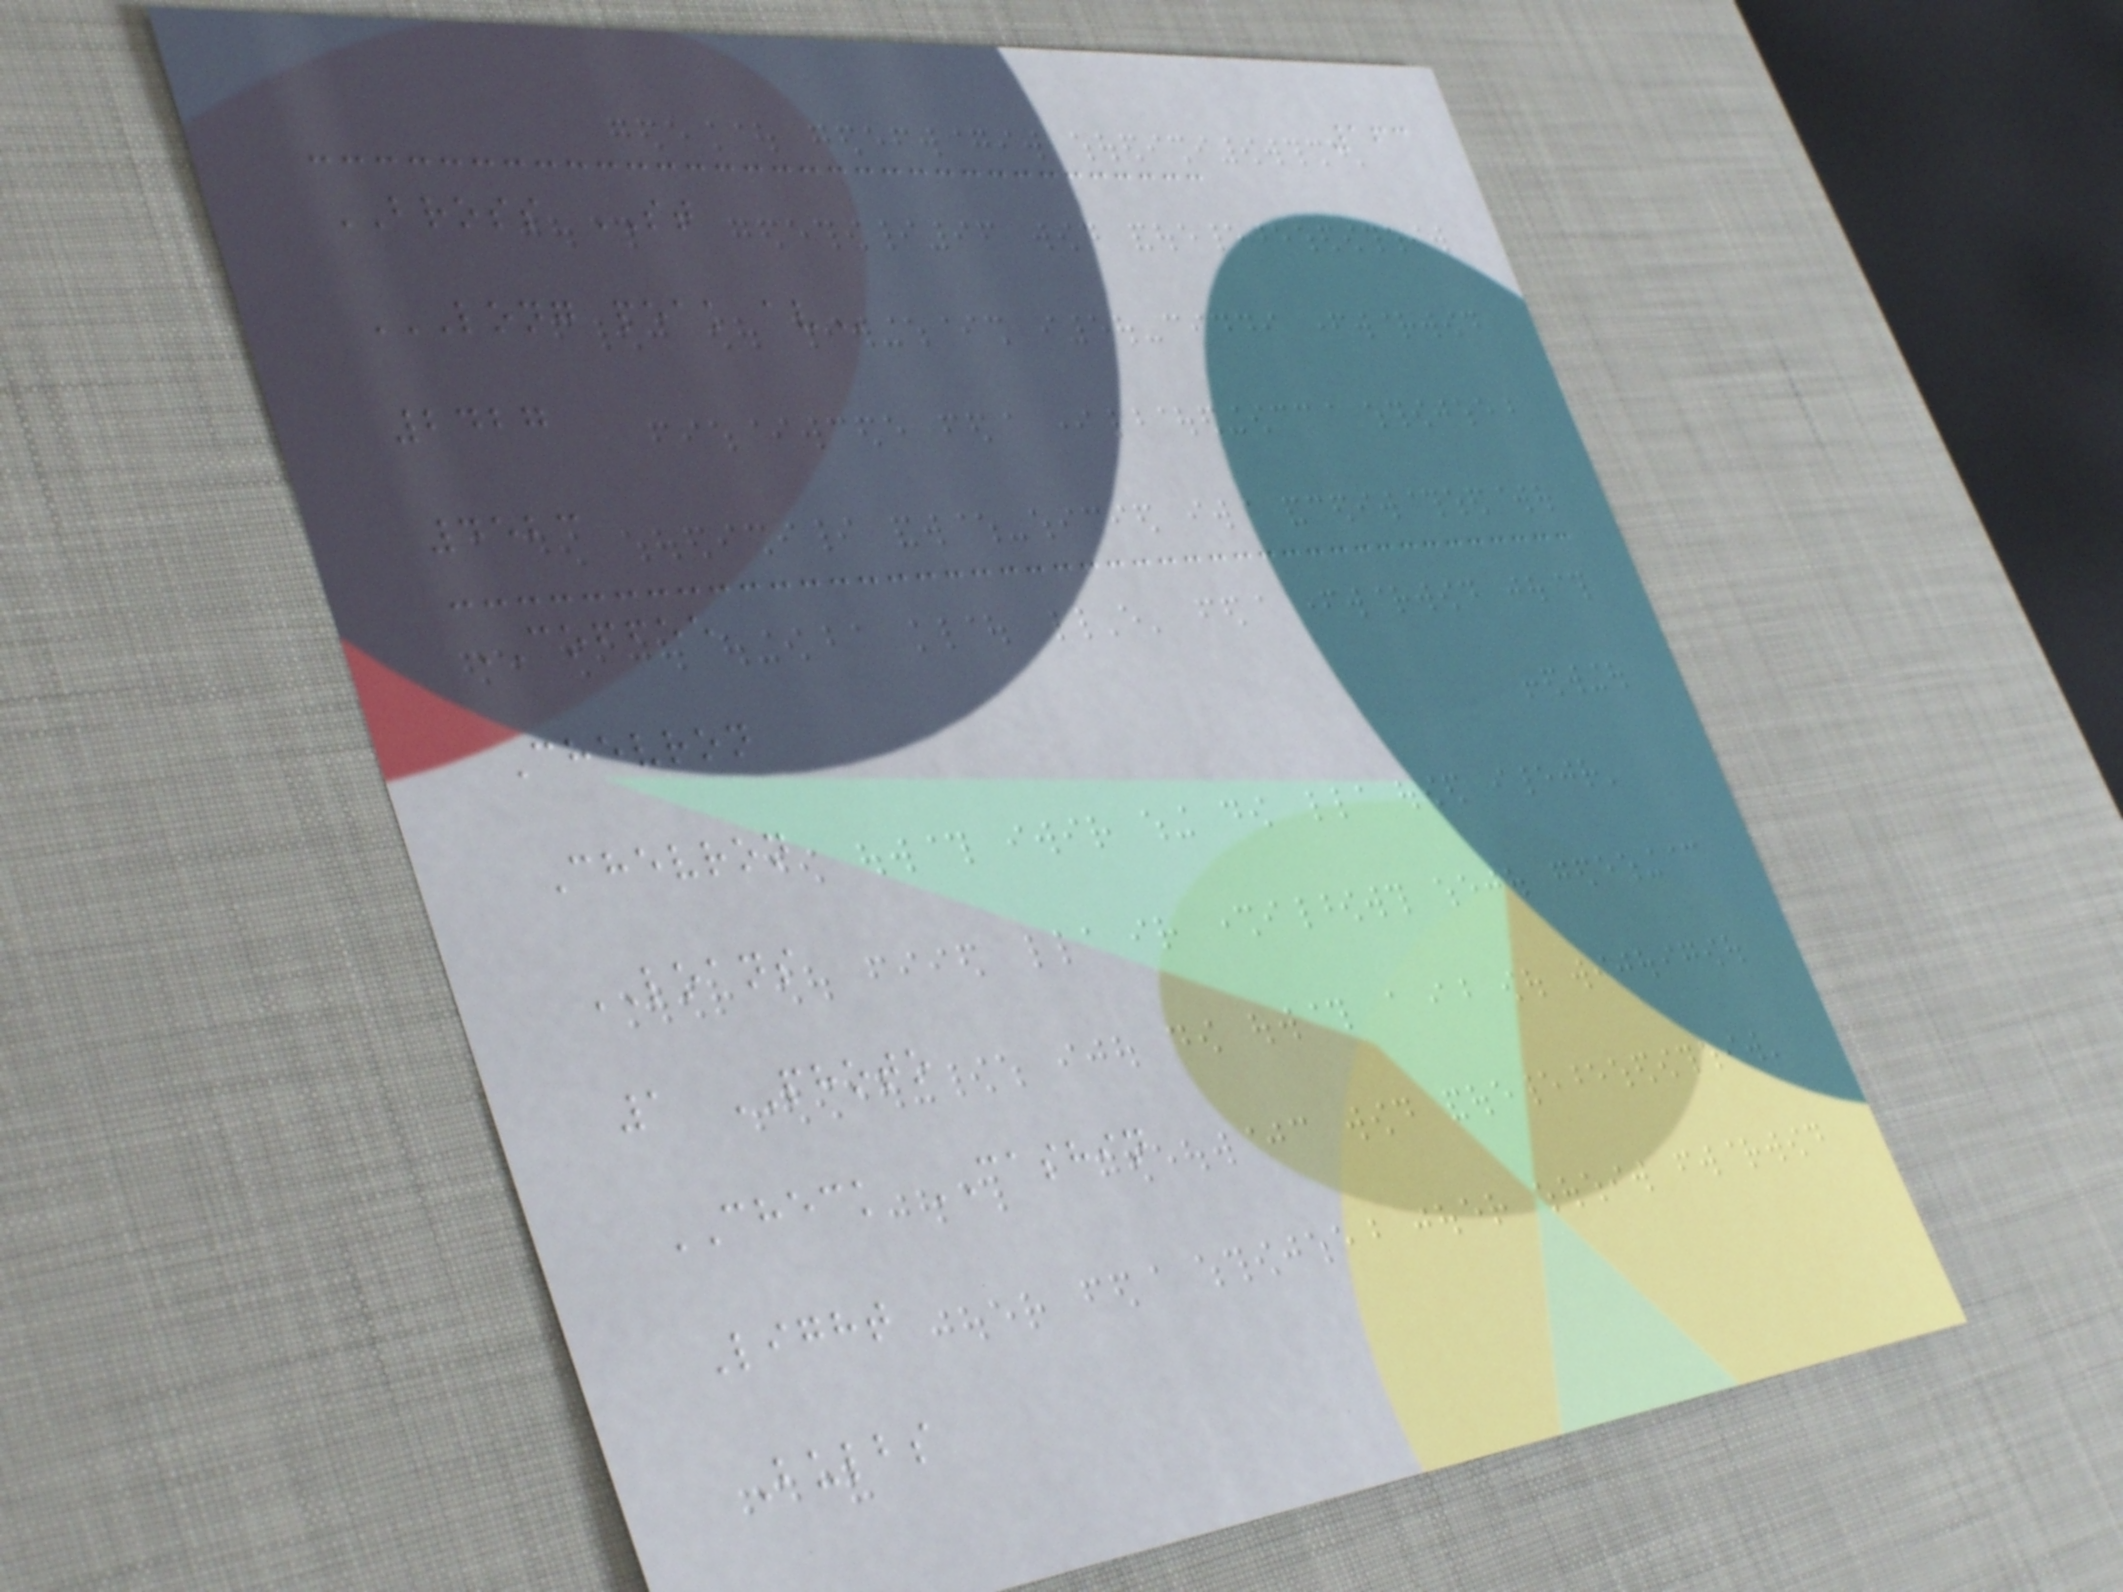163
BROSS ST
LONG PEAK AV
2427
4523
COFFEE
Chevron
Chevron
LOANS
1 PHOTO
CHECK CASHIN
Light
Bulbs
